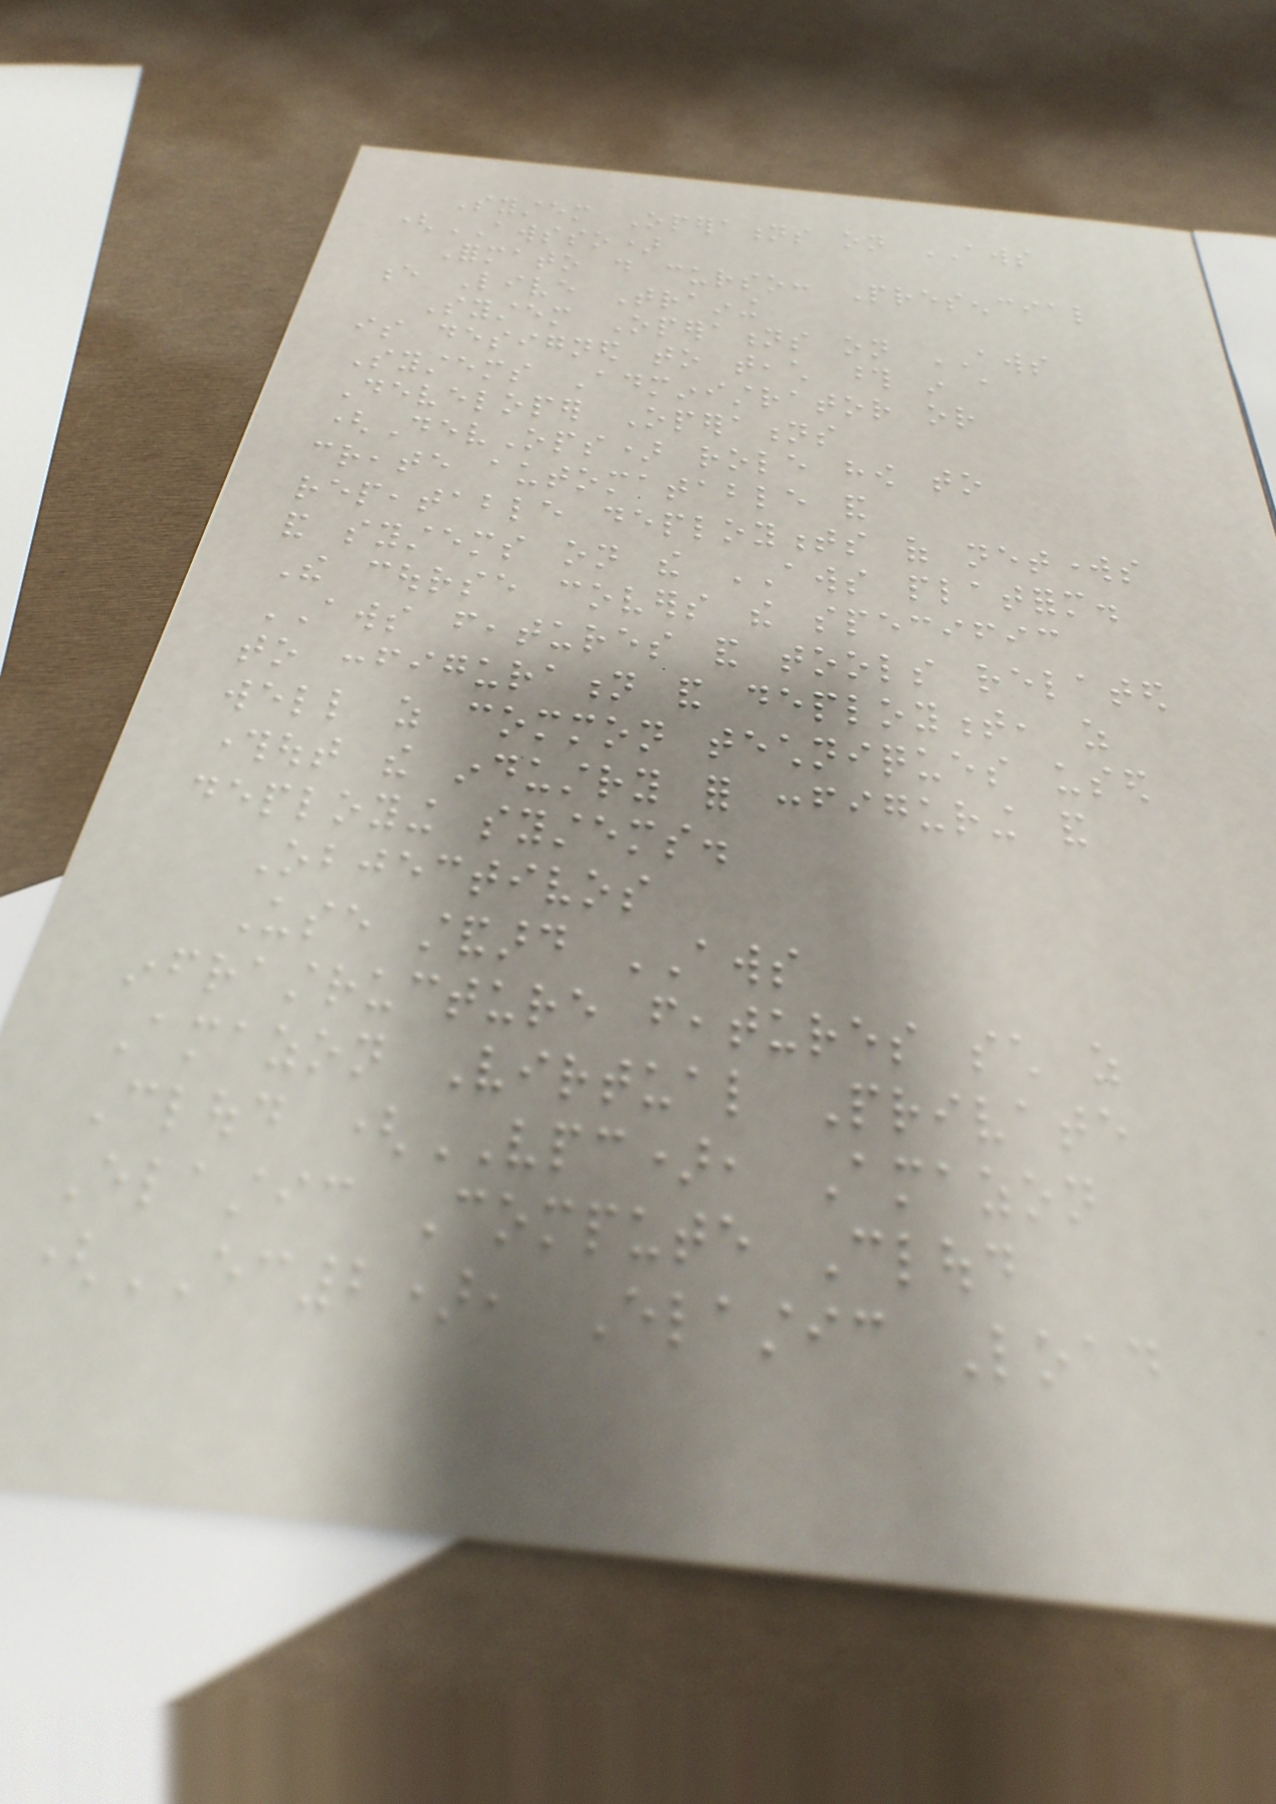System Operations on AWS
(AWSSO)
Formato do curso: Presencial
e Live Training
System Operations on AWS
is designed to teach those in a
Systems Administrator or
Developer Operations
(DevOps) role how to
create automatable and
repeatable deployments of networks
and systems on the AWS platform.
The course covers the specific
AWS features and tools related
to configuration and deployment, as
well as common techniques used
throughout the industry for configuring and
deploying systems.
Objectivos
Use standard AWS
infrastructure features such as
Amazon Virtual Private
Cloud (VPC), Amazon
Elastic Compute Cloud
(EC2), Elastic Load
